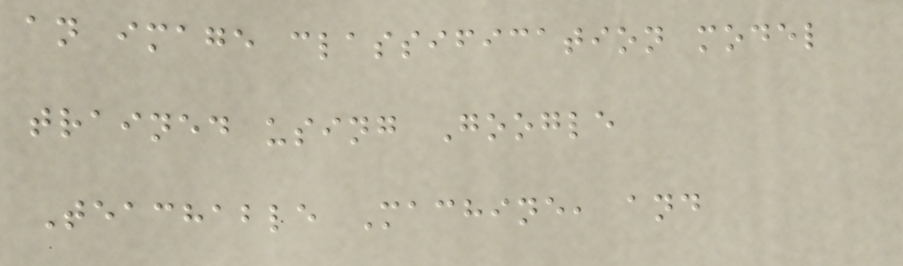an image classification model
trained using Google
Teachable Machine, and
